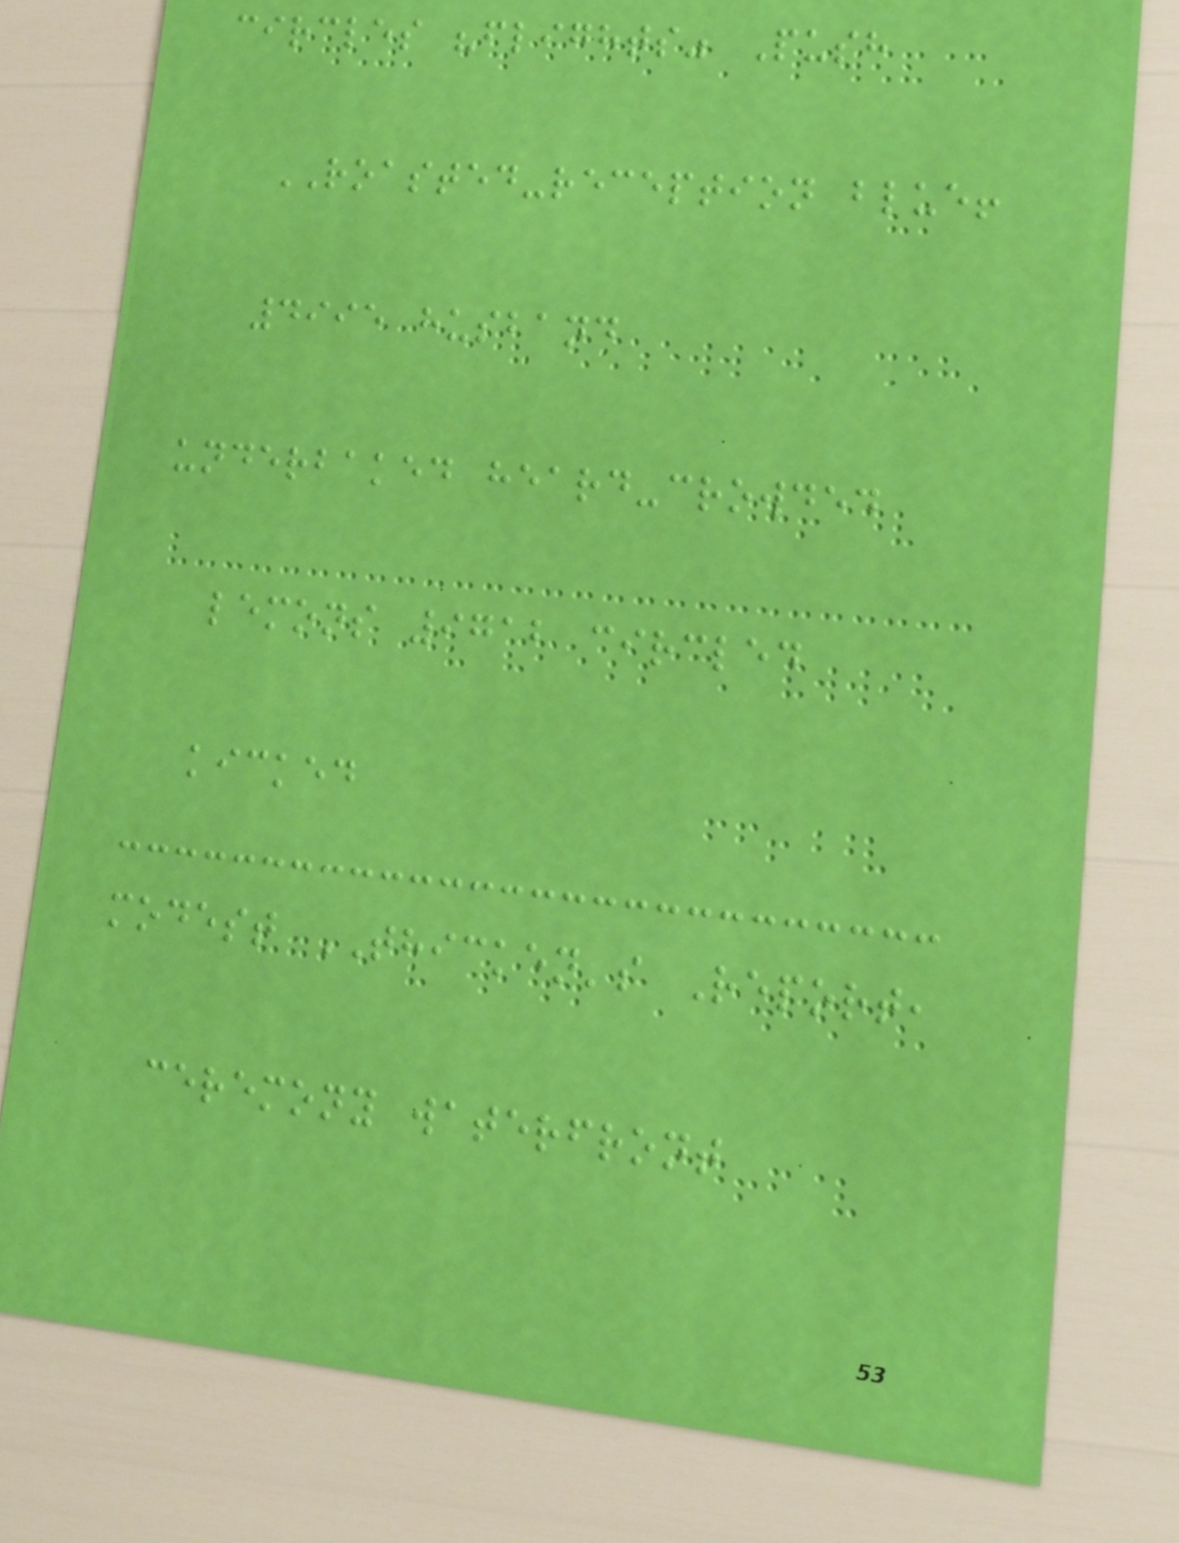circles "flights" Push
ROASTED-reception blue!
4995 husband
underbaked heard-crowded
lemons 9712 circled
kicked
modest THICKEN's Report,
ceremony waterfront
